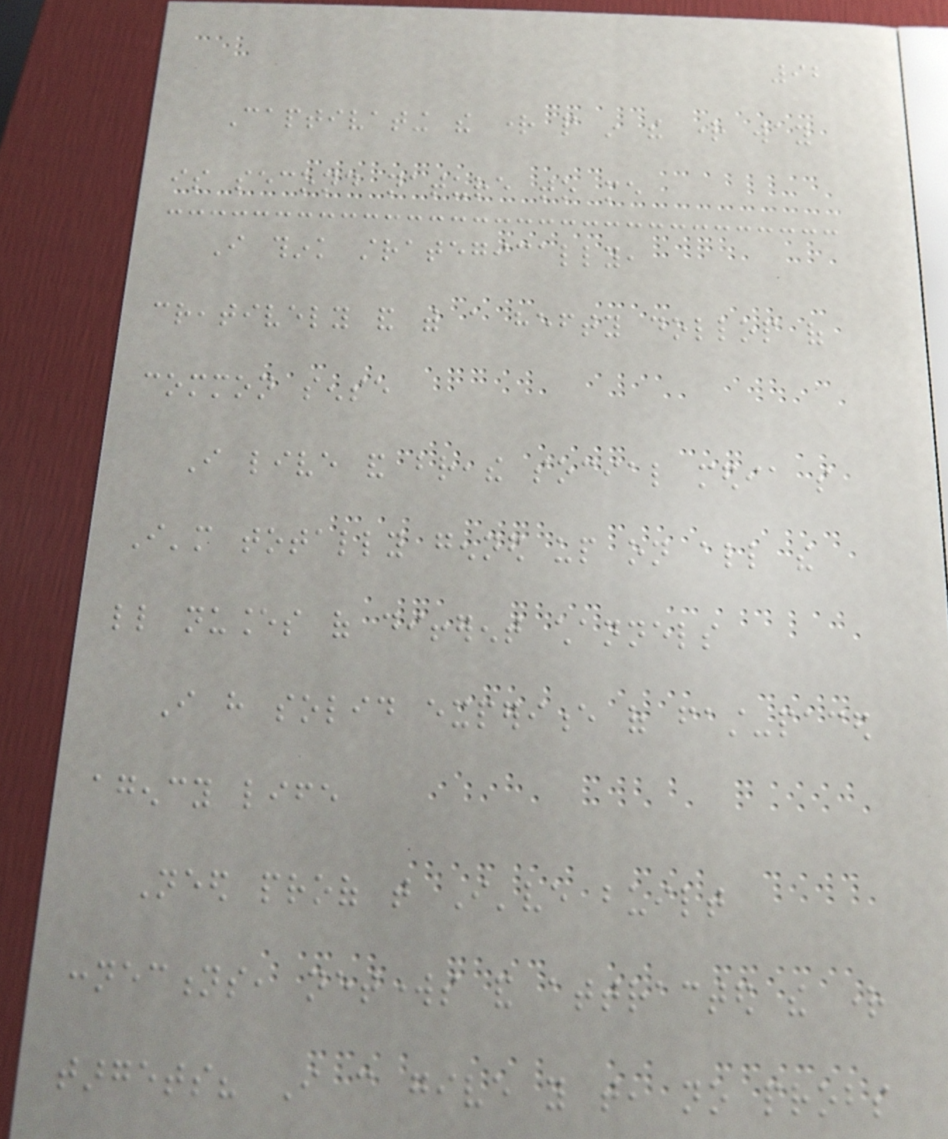92
Captivating the right people in the right way
is second nature to me
I think strategically,
creatively and with a hefty dollop of
common sense
I live and breathe social media so
I'm totally genned up on all the
little nuances of different channels
I have solid experience of fast-paced
agency life
Need proof that I've built
connections, networks and attracted the right
targets? I can give you that, no probs
